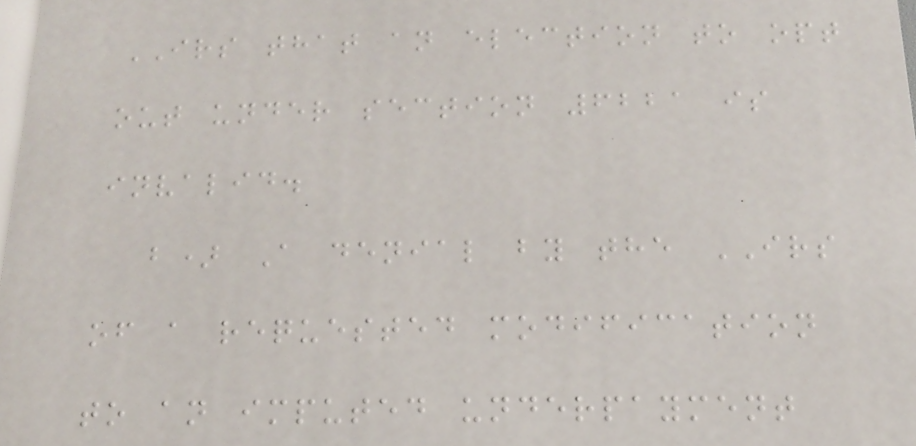IRS that an election to opt
out under section 6221 is
invalid.
b) A denial by the IRS
of a requested modification
to an imputed underpayment
